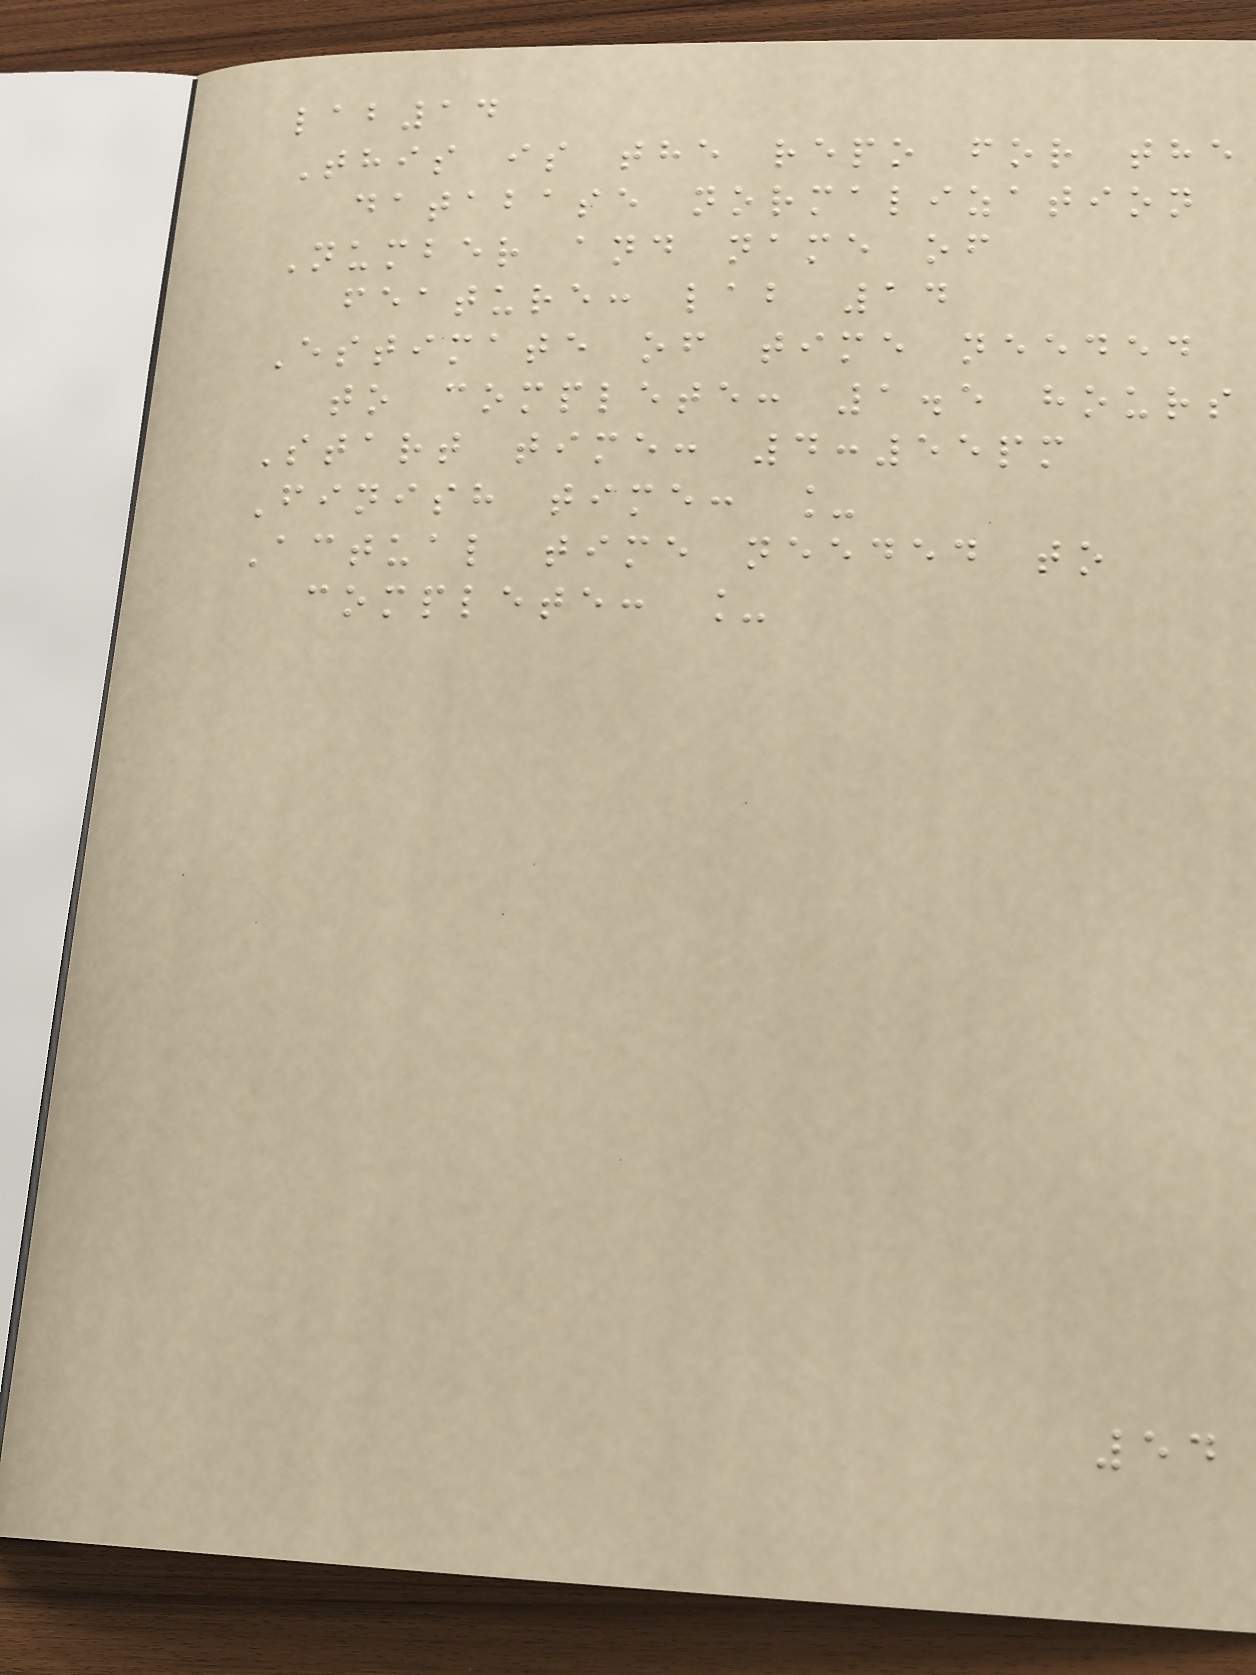lab14
This is the repo for the
database normalization
Number and name of
feature: lab 14
Estimate of time needed
to complete: 1.5 hours
Start time: 4:55pm
Finish time: _
Actual time needed to
complete: _
54
